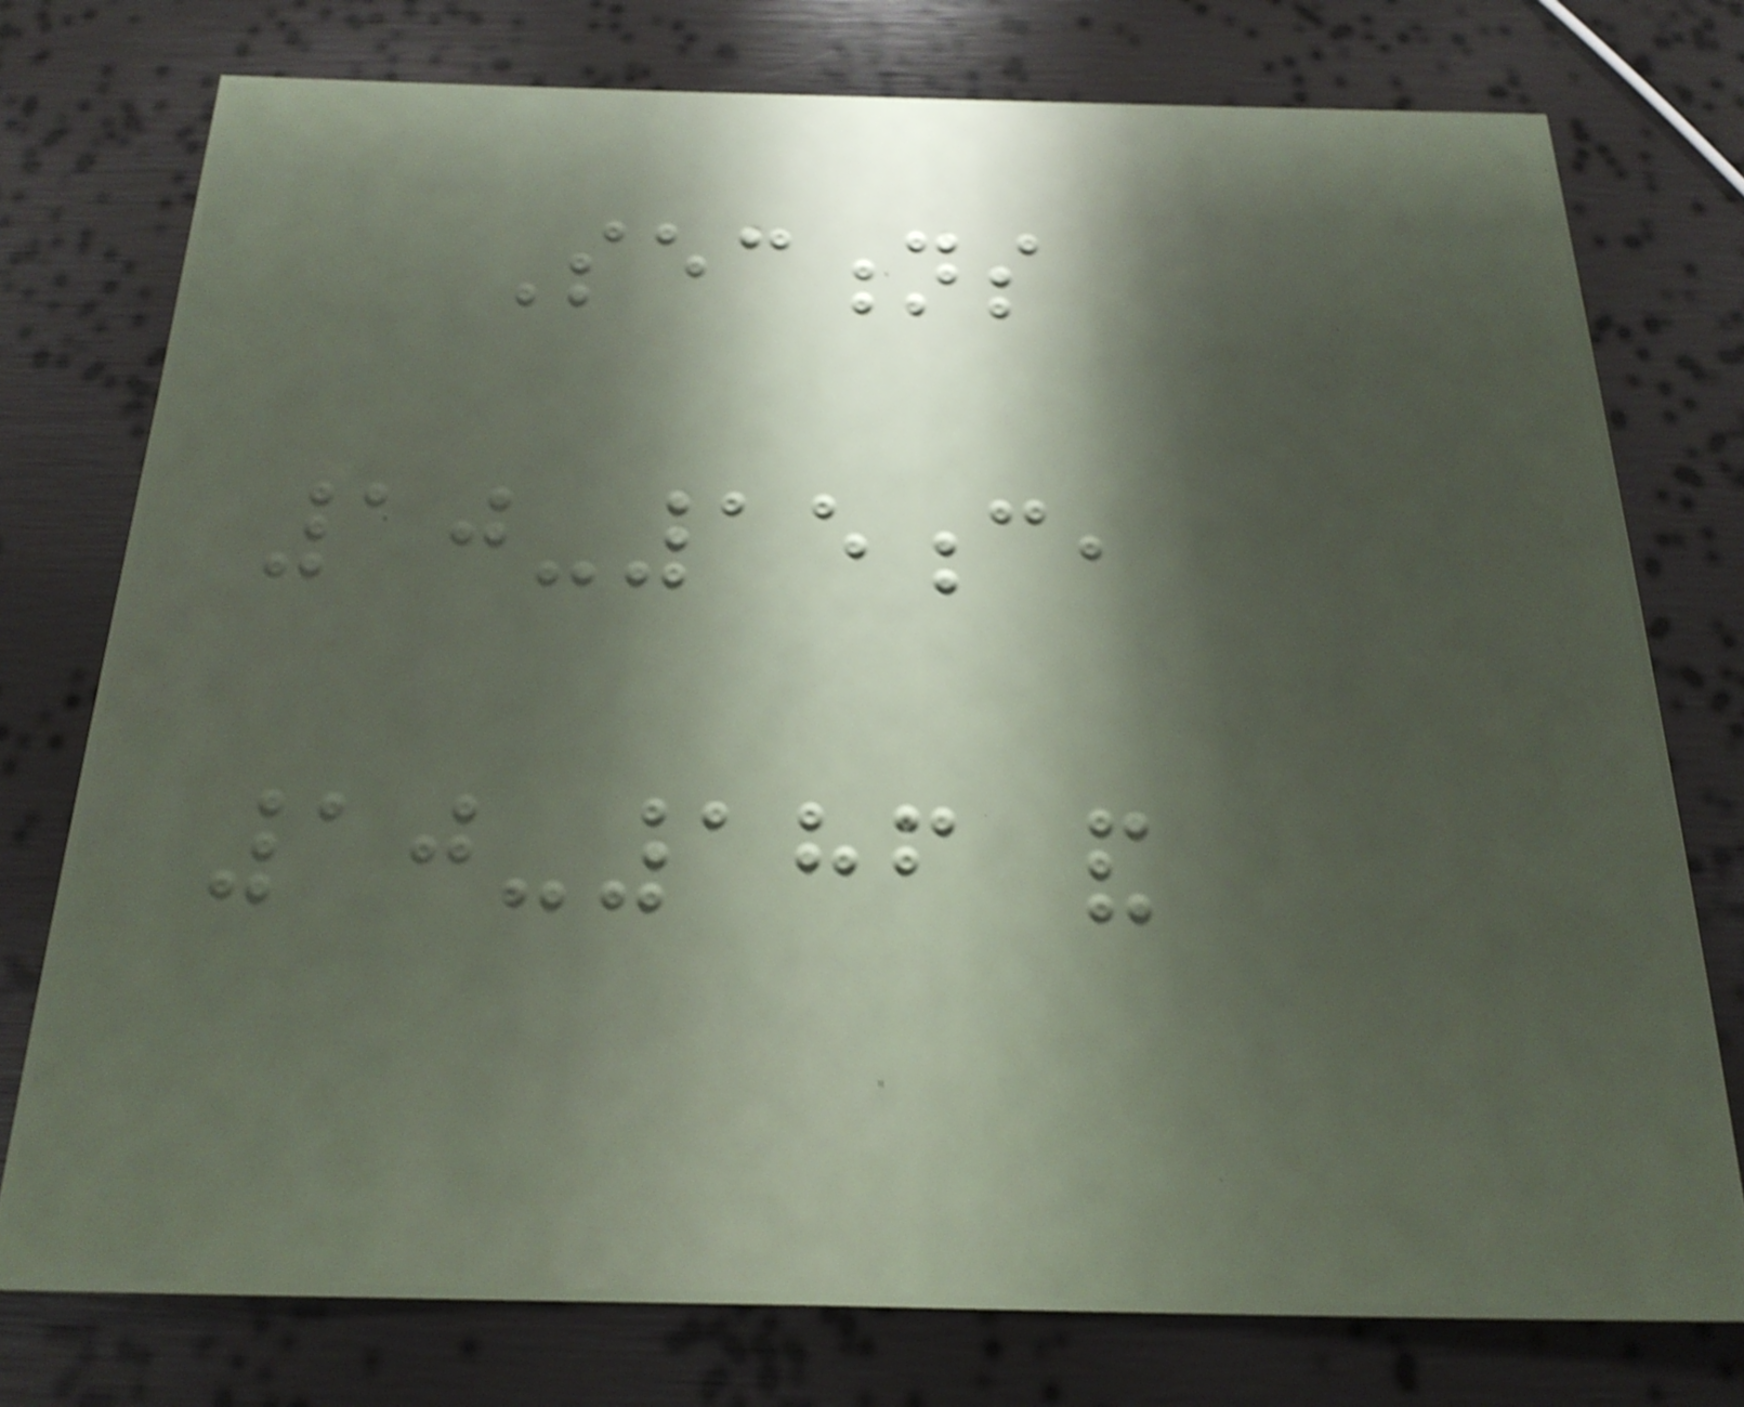Sections
10-15c,
10-186 and
